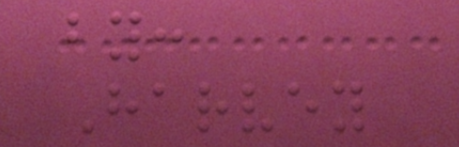by:
Harvey
